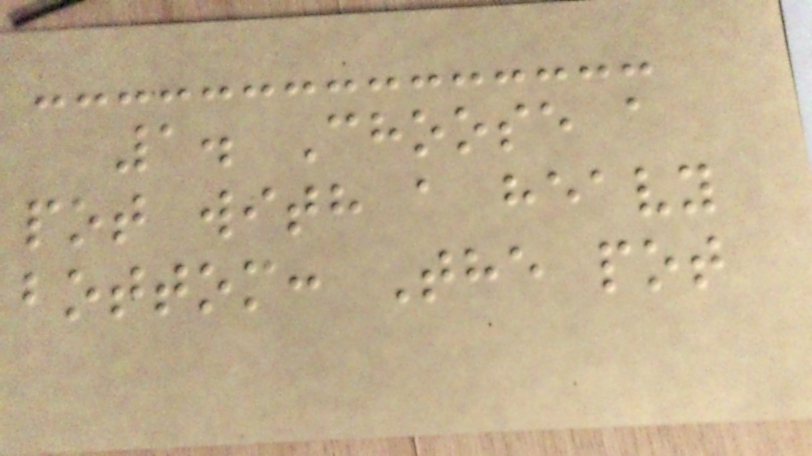1. Choose a
pot with a heavy
bottom: The pot
